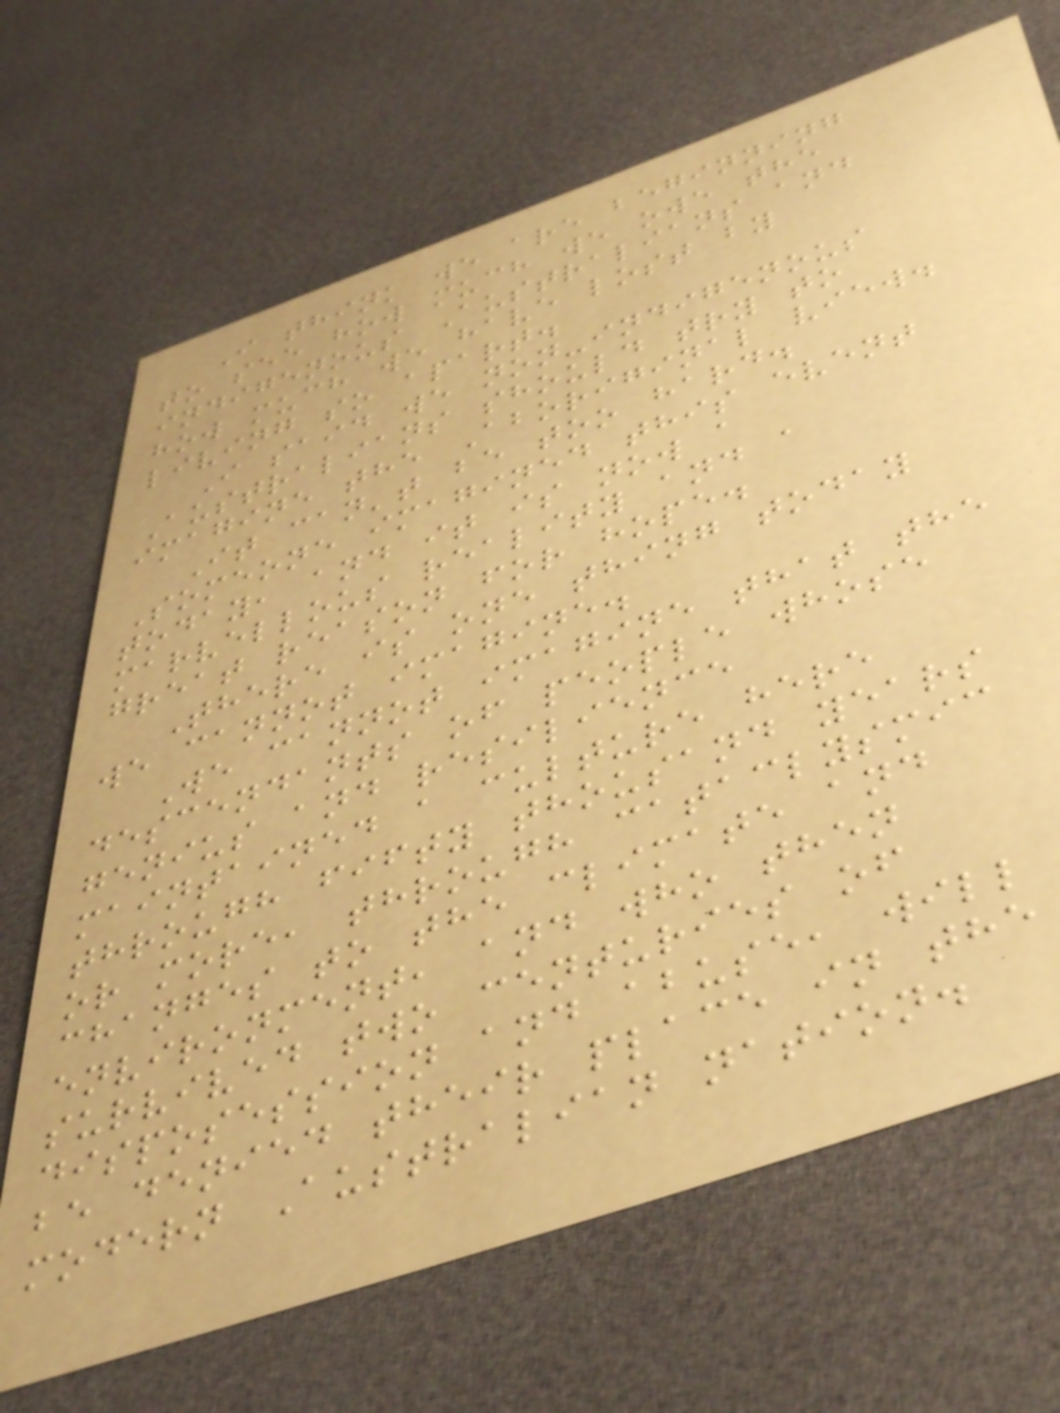I think we are beginning
to see how much we owe the
indigenous Australians and
how much we have lost by
living so apart.
I said we non-indigenous
Australians should try to
imagine the Aboriginal view.
It can't be too hard.
Someone imagined this event
today, and it is now a
marvellous reality and a
great reason for hope.
There is one thing today
we cannot imagine.
We cannot imagine that the
descendants of people whose
genius and resilience
maintained a culture here
through fifty thousand years
or more, through cataclysmic
changes to the climate and
environment, and who then
survived two centuries of
disposession and abuse, will
be denied their place in the
modern Australian nation.
